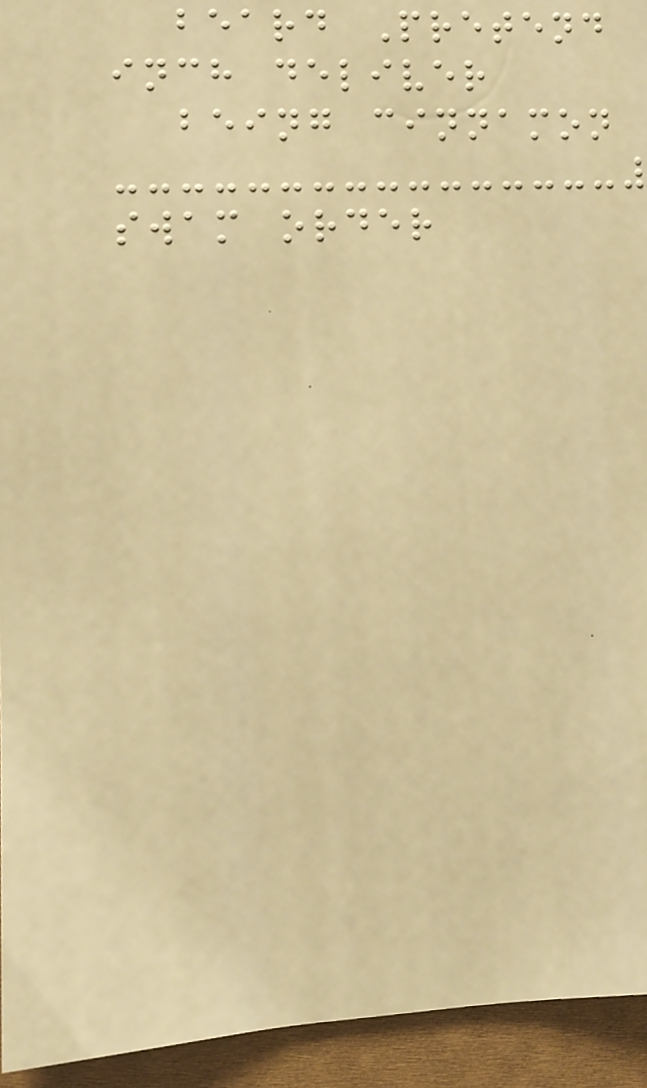beard Pretend
inch deliver
being cinnamon
swam order
